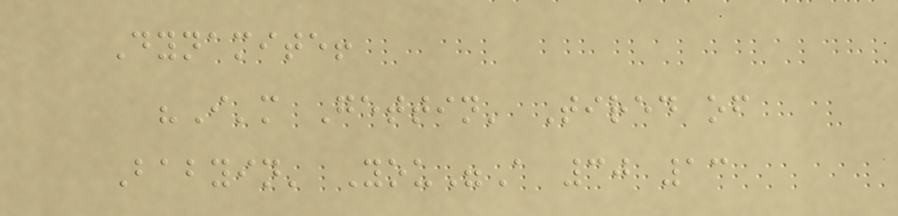Dynamite!
"I'm Gettin' Tired of
Babyin' You"A 30 13
